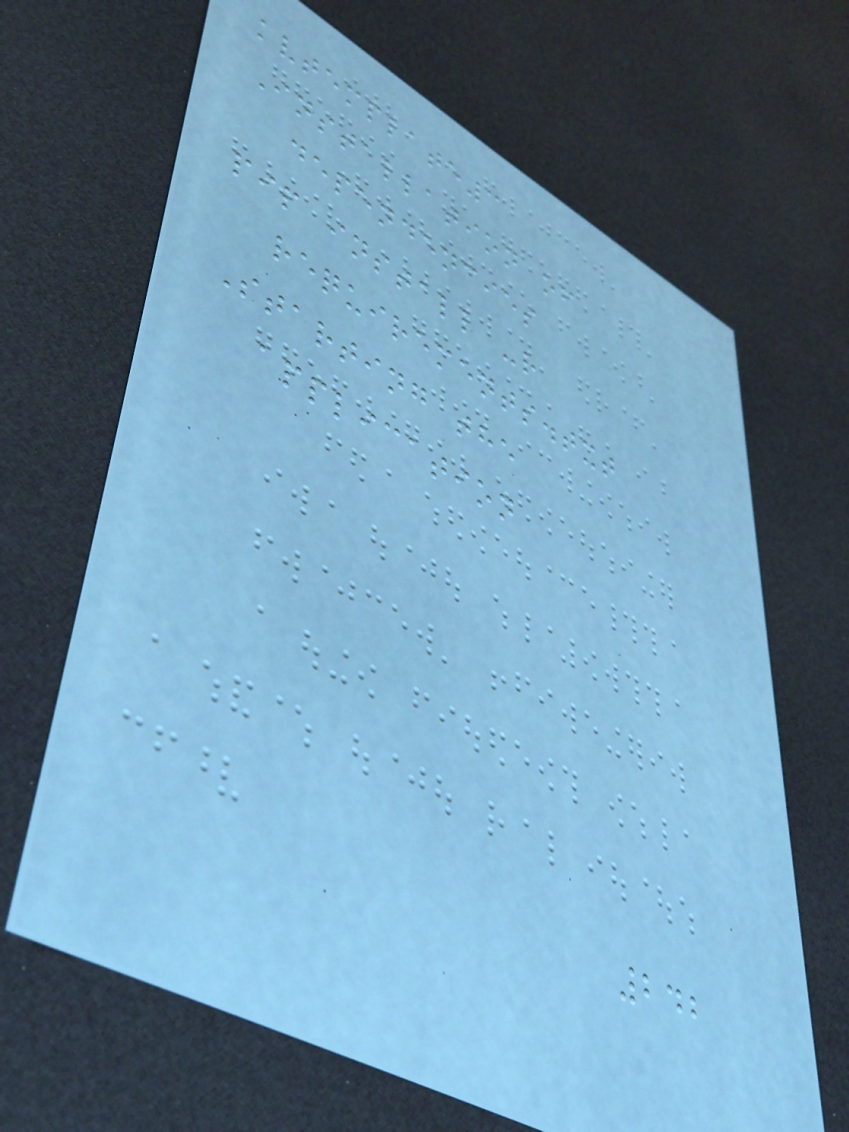kvtemplate3
Installation of
dependencies
pip install -r
requirements.txt
Starting the
application
242
